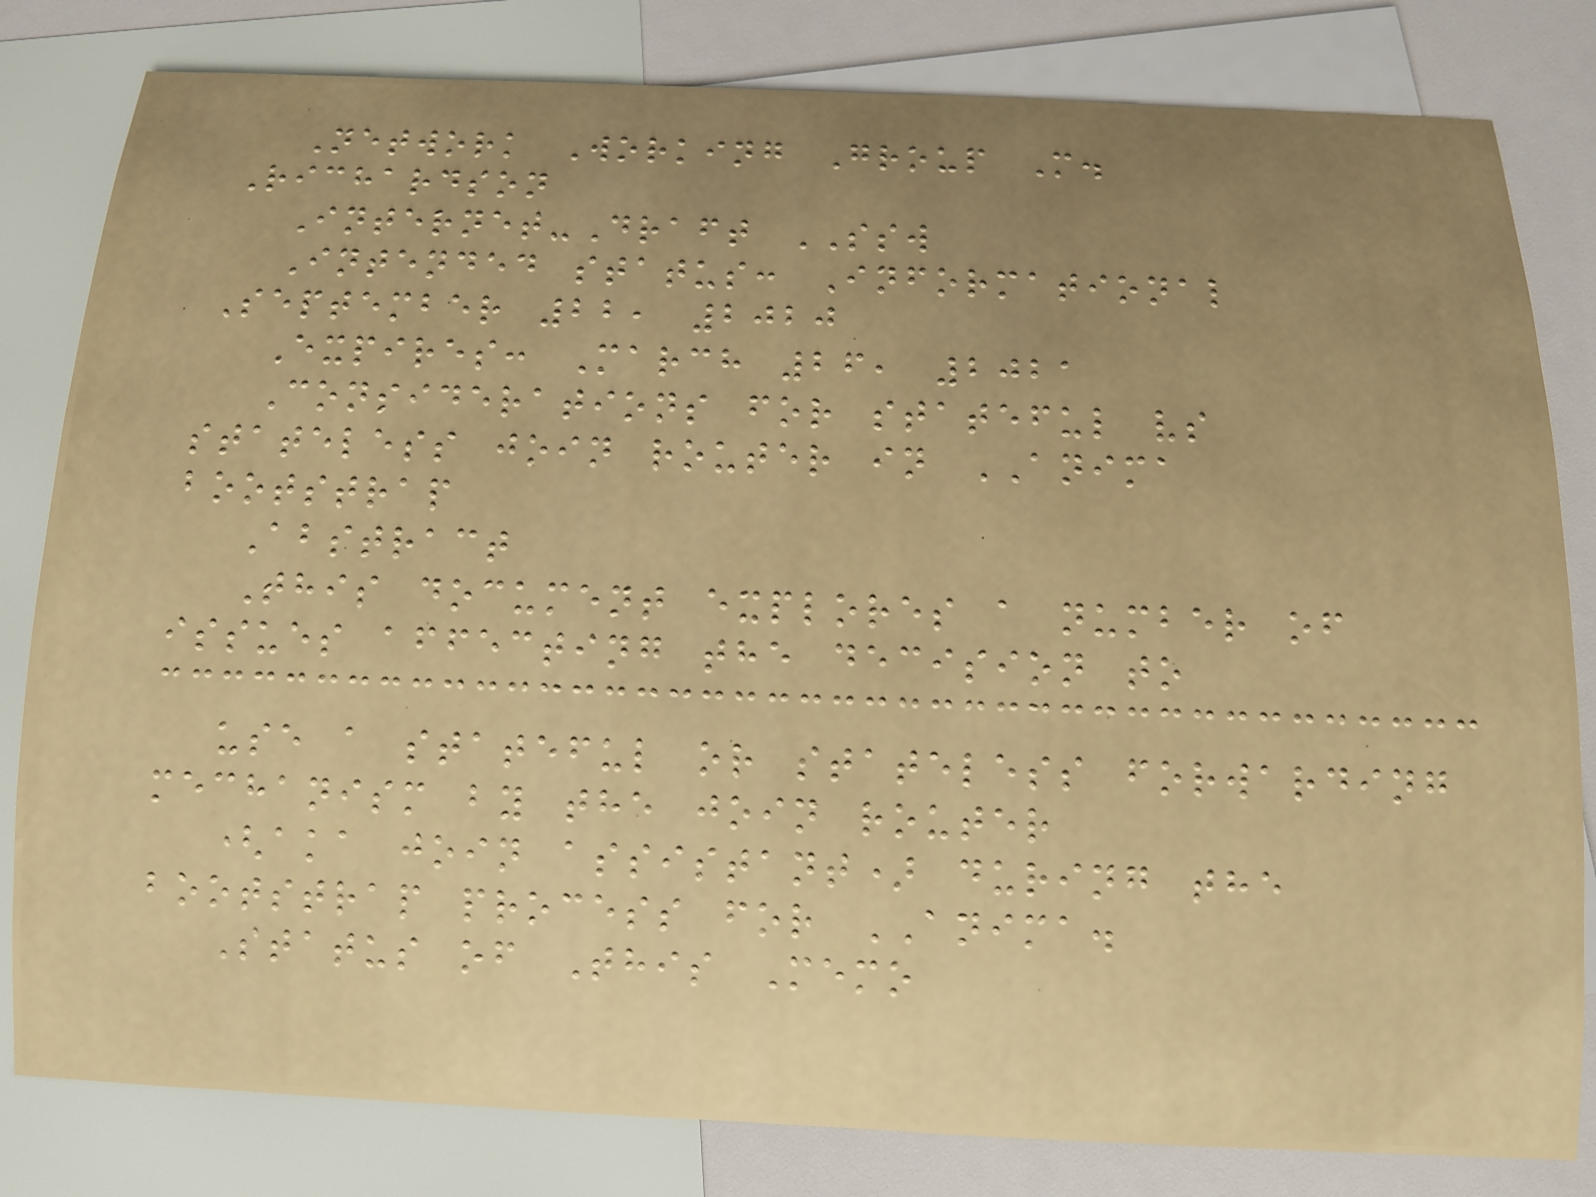Network Working Group M.
Richardson
Internet-Draft SSW
Intended status: Informational
September 22, 2020
Expires: March 26, 2021
Considerations for stateful vs
stateless join router in ANIMA
bootstrap
Abstract
This document explores a number of
issues affecting the decision to
use a stateful or stateless forwarding
mechanism by the join router
(aka join assistant) during the
bootstrap process for ANIMA.
Status of This Memo
